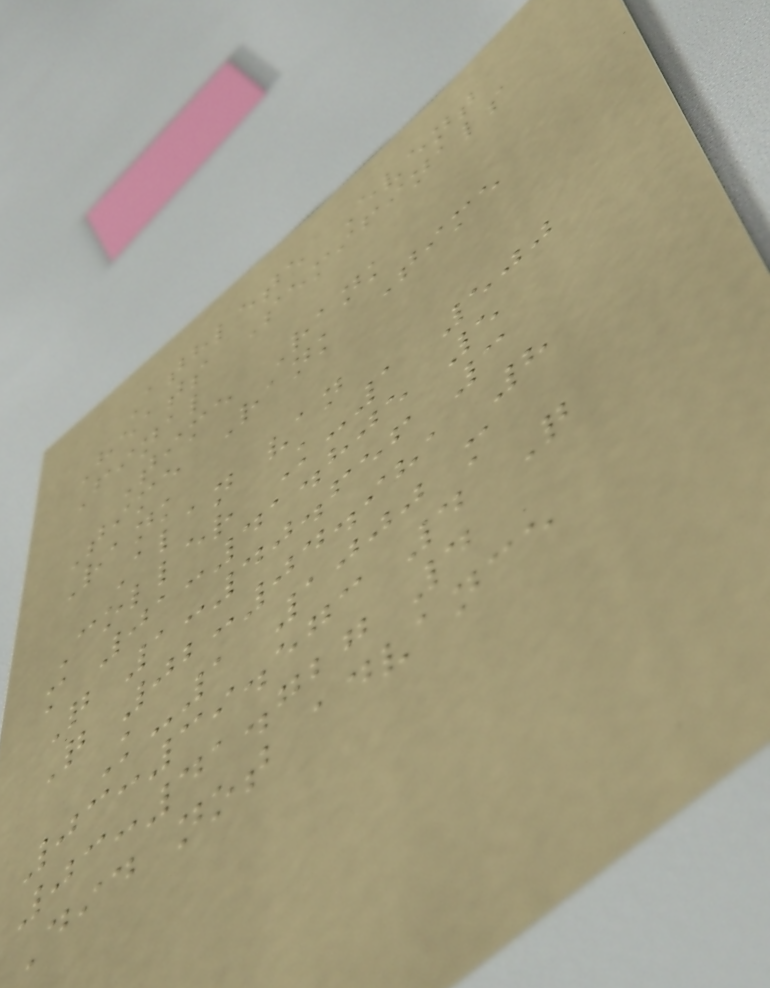Athlete Event
Heats Semifinals
Final
Time Rank
Time Rank Time
Rank
Alan van
Coller K-1 500
m 01:41.805 5
Q 1:40.656 3
Q 02:04.981 8
K-1 1000 m
03:39.573 4 Q
03:41.727 4
Did not advance
